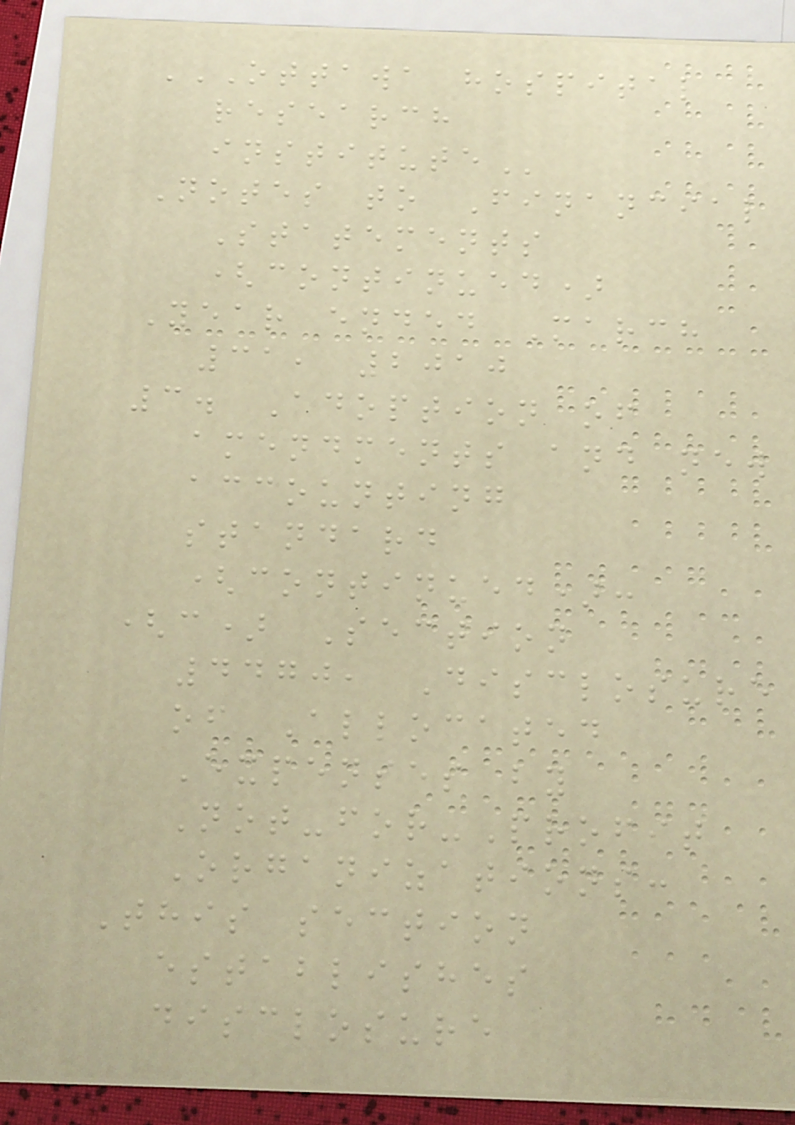OTTAWA HOSPITAL
RESEARCH
INSTITUTE
Notes to Financial
Statements
(continued)
Year ended March
31, 2010
3. Adoption of
amendments and new
accounting
standard
(continued):
(c) Section
4470, Disclosure
of Allocated
Expenses by
Not-for-Profit
Organizations:
This section
establishes
disclosure
